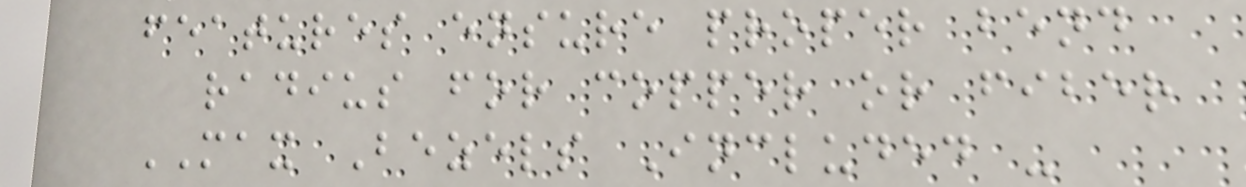features ensure proper bend
radius for copper or fiber
MAX Bezels Included -
